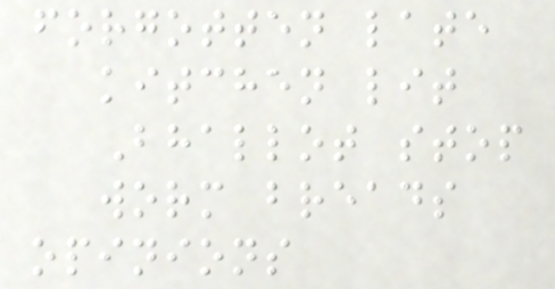forgotten late
kitchen lit
Bhallot stop
worm breads
opinions
